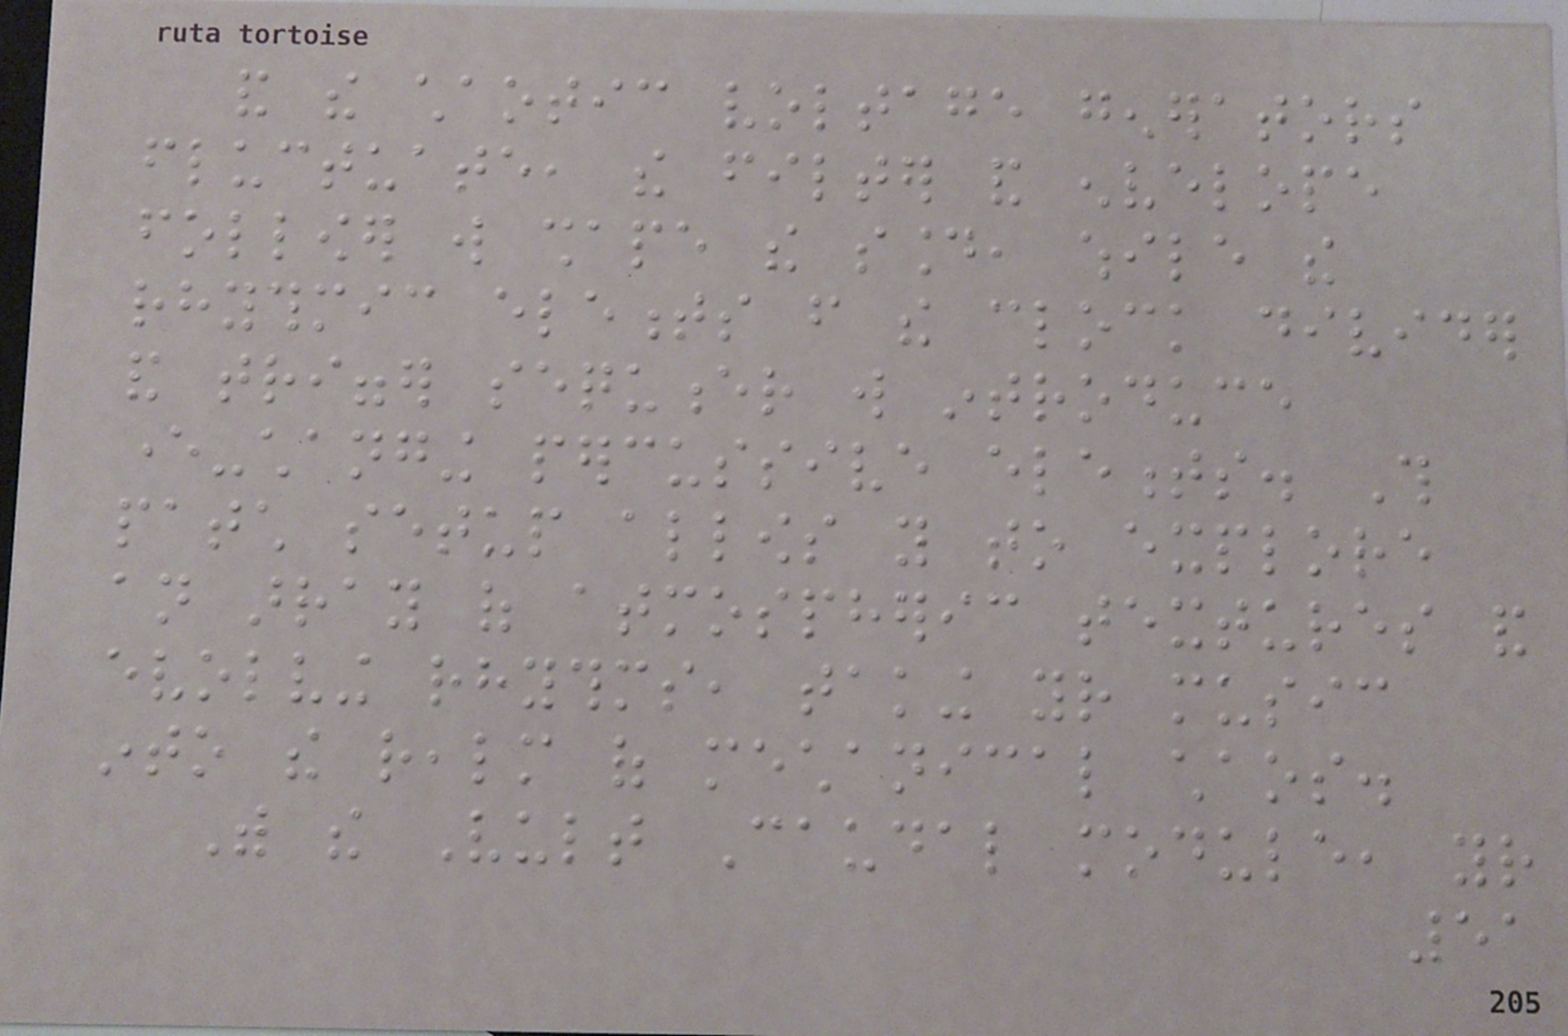and the chaotic voltage generators
fluctuate, the filter and envelope
follower will shape the sound, while the
rhythmic elements from the clock divider
and trigger sequencer will introduce
ever-changing percussive elements. This
patch setup allows you to explore
an array of atmospheric textures and
evolving rhythms, taking your music
into the realm of mechanical chaos.
With the Vult Caudal module, your
51
